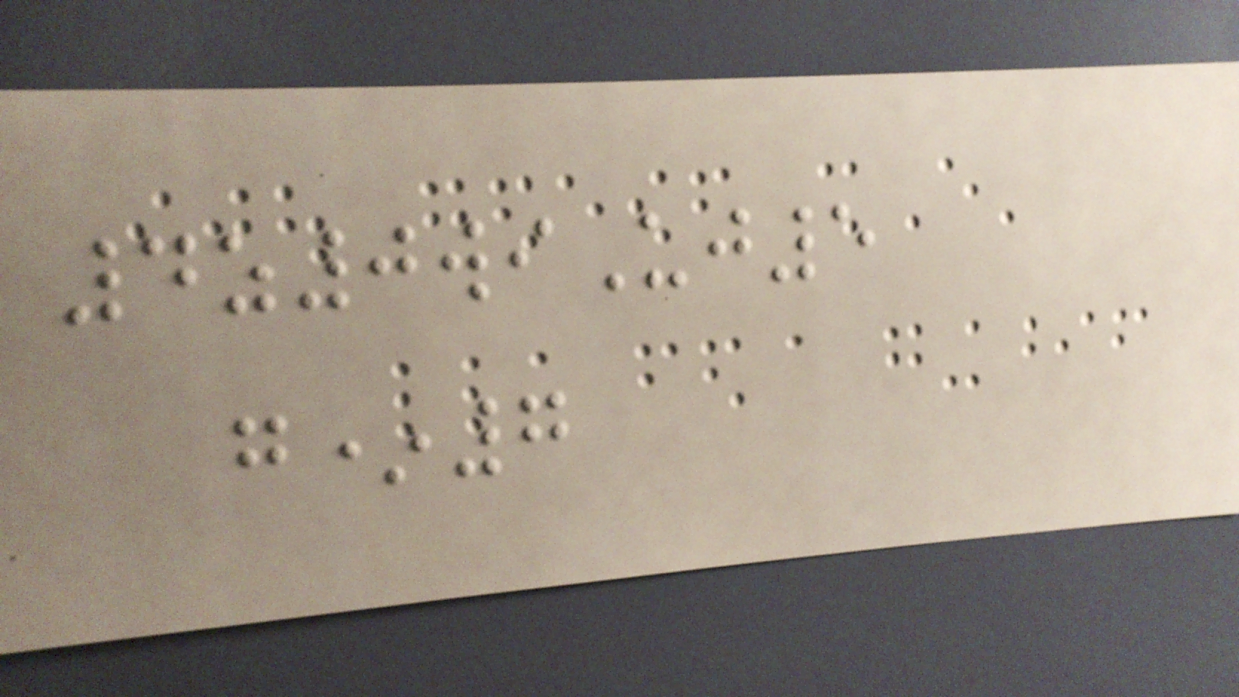4z0wiUj5
g*7
